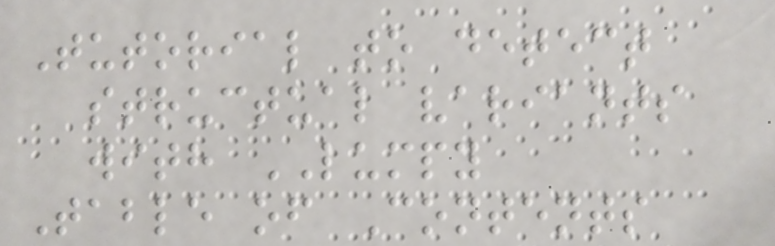Tutorial to detect
structual variants
with LUMPY
Table of Contents
